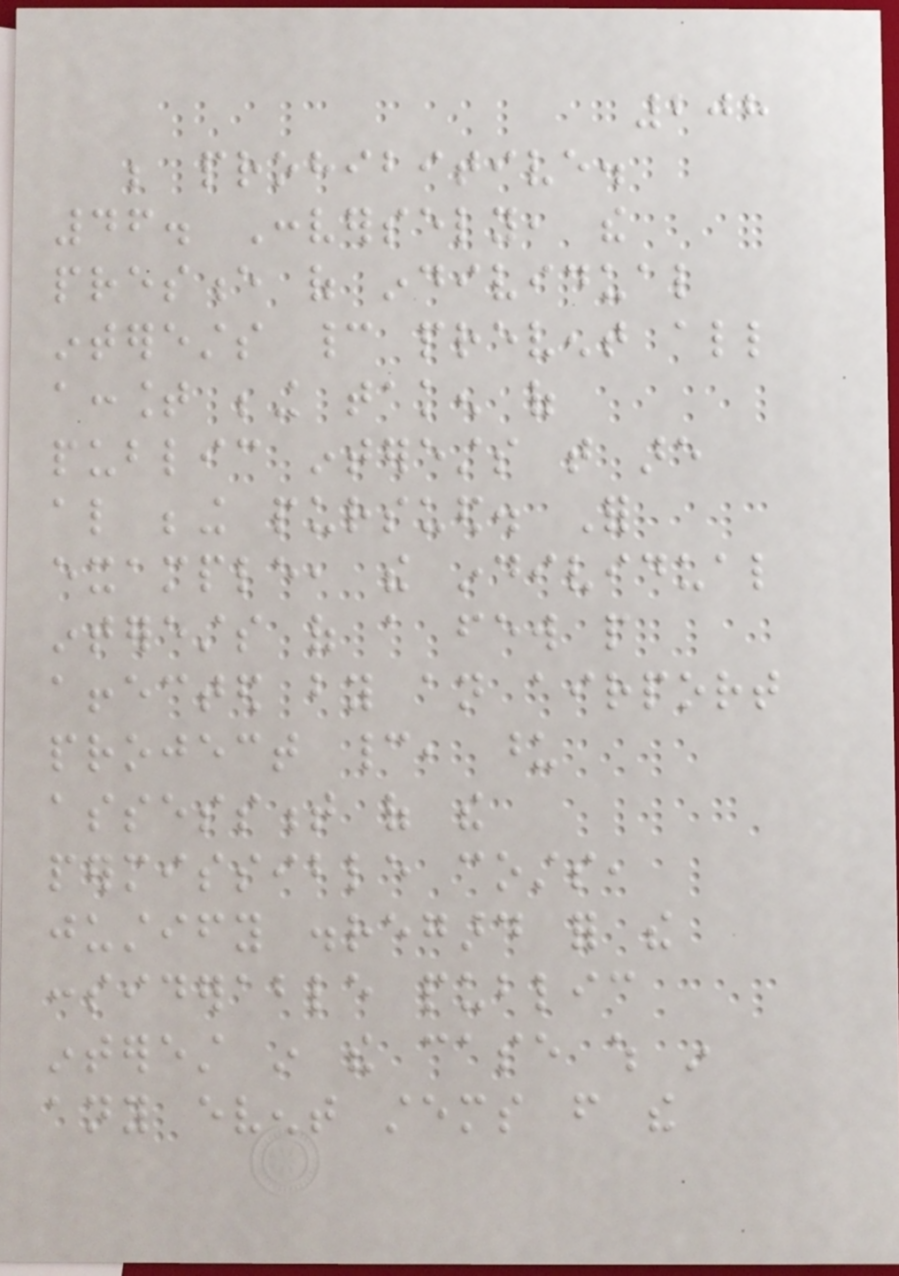208
be prohibitive.
46. Conversely, the
presence of individual
interests cannot prevent all
account being taken of
public interests that are
also being pursued. For
example, the individual
interests of a few people
affected by an airport
project cannot, upon
assessment of the
permissible costs,
justify disregard for the
considerable public
interest in the case which in
any event stems from the
